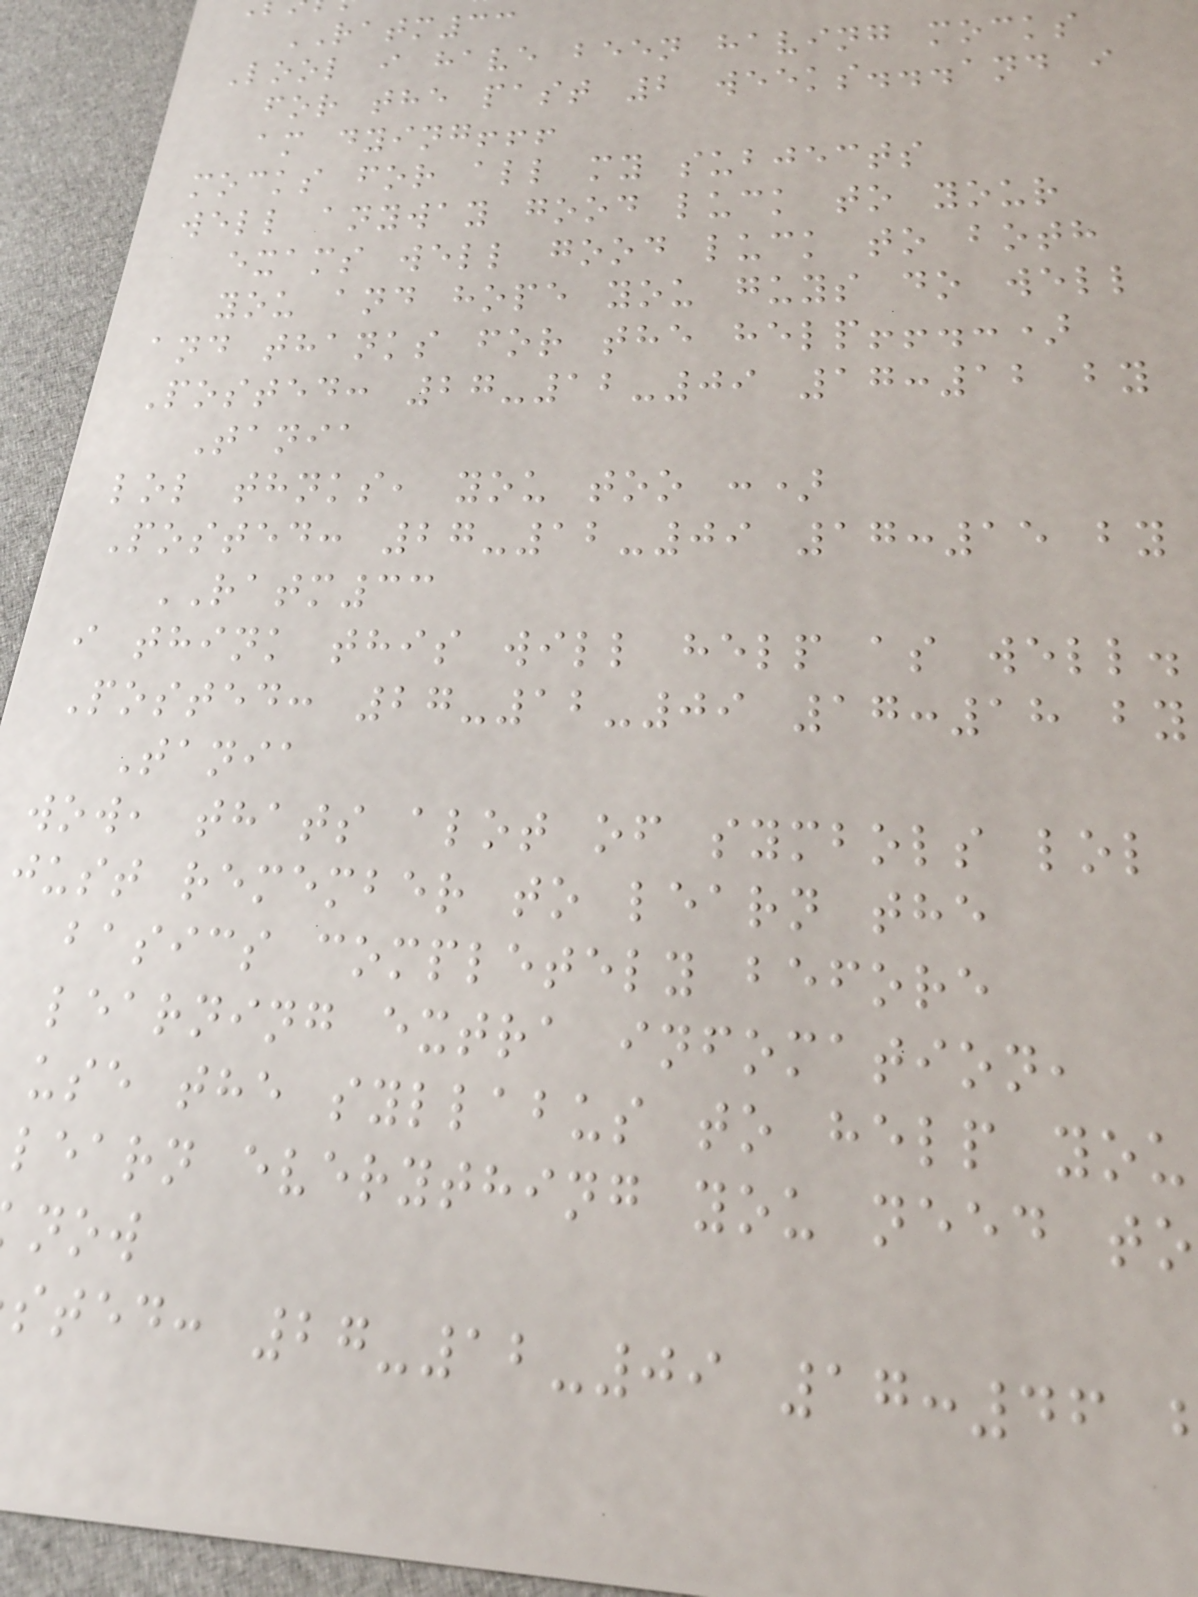RATM33
Lool i have been having mocks
for the past 2 weeks...and i
am dying!!!
mocks for all my subjects
well anyway good luck to your
exams well good luck to both
you and hope you guys do well
and thanks for the help!!.:)
Posted: 27-12-09 17:12 by
Tania
lol thnks, you too :)
Posted: 27-12-09 17:15 by
RATM33
i think this will help as well.
Posted: 27-12-09 17:18 by
Tania
wow, thats alot of symbols lol
just remember to learn the
basics completely before
learning extra infomation,
use the syllabus to help you
learn everything you need to
sted: 27-12-09 17:46
